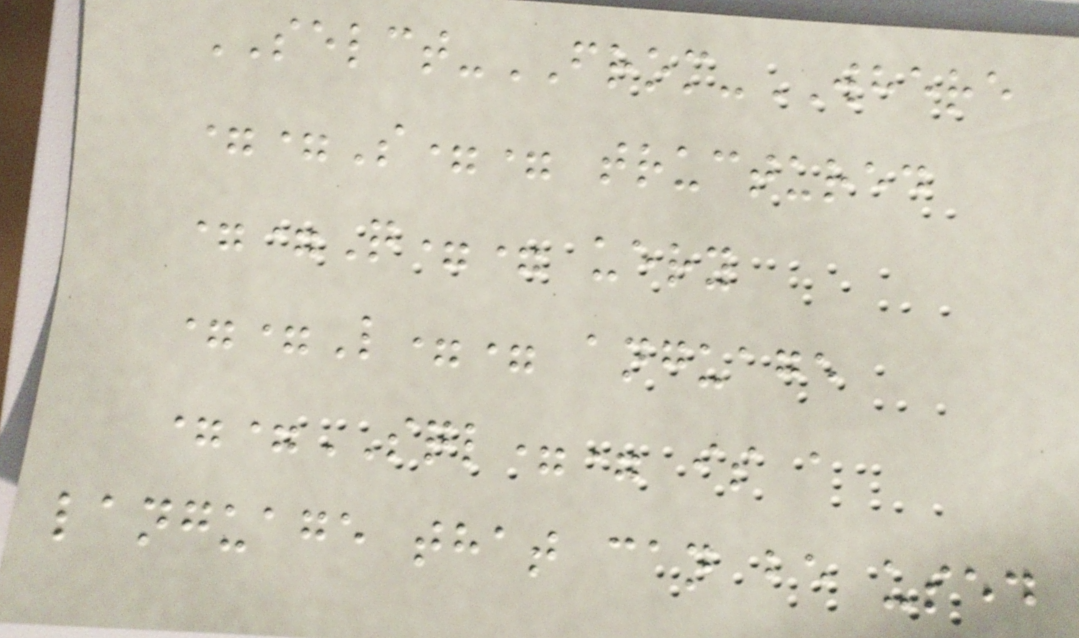SELCT-FROM-WHERE
==S== tructured
==Q== uery
==L== anguage
==SQL== is a
language that can be used
